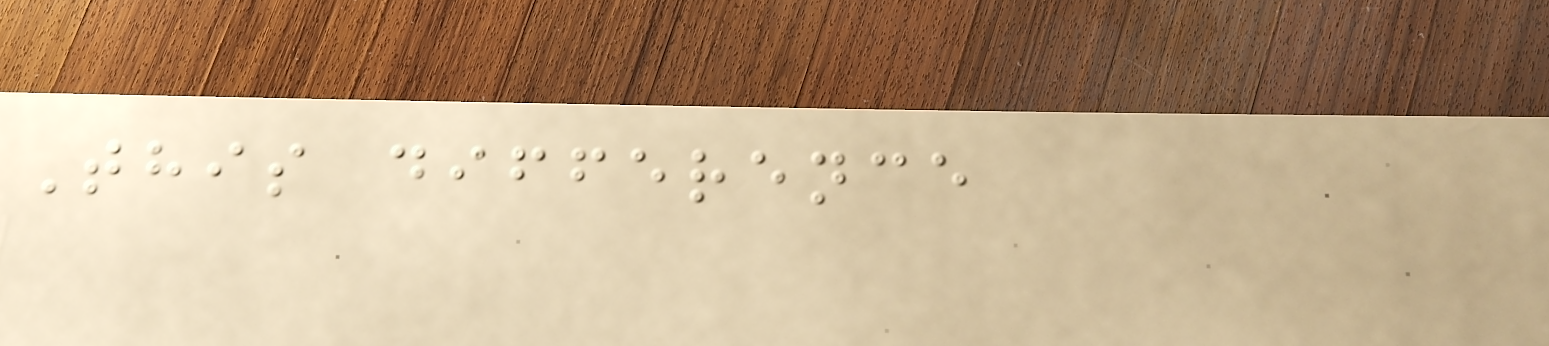This difference
